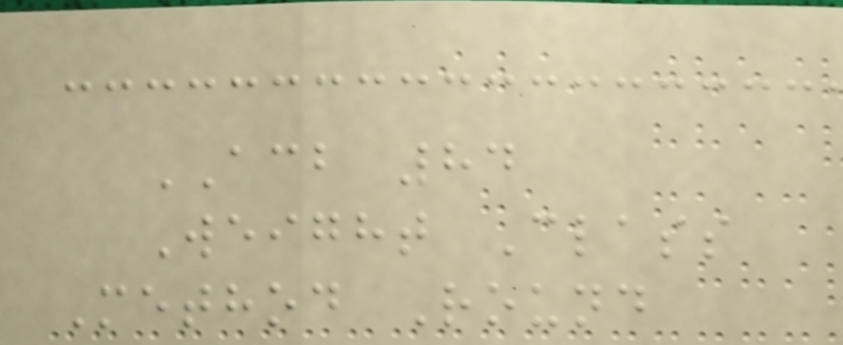ACB 84
Weight Class
Method Round
